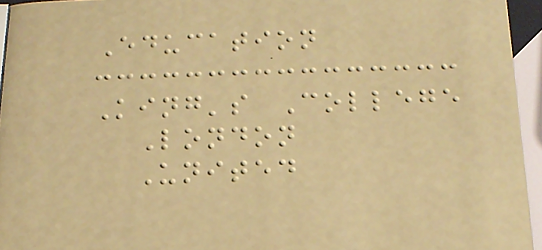Education
King's College
London
United
